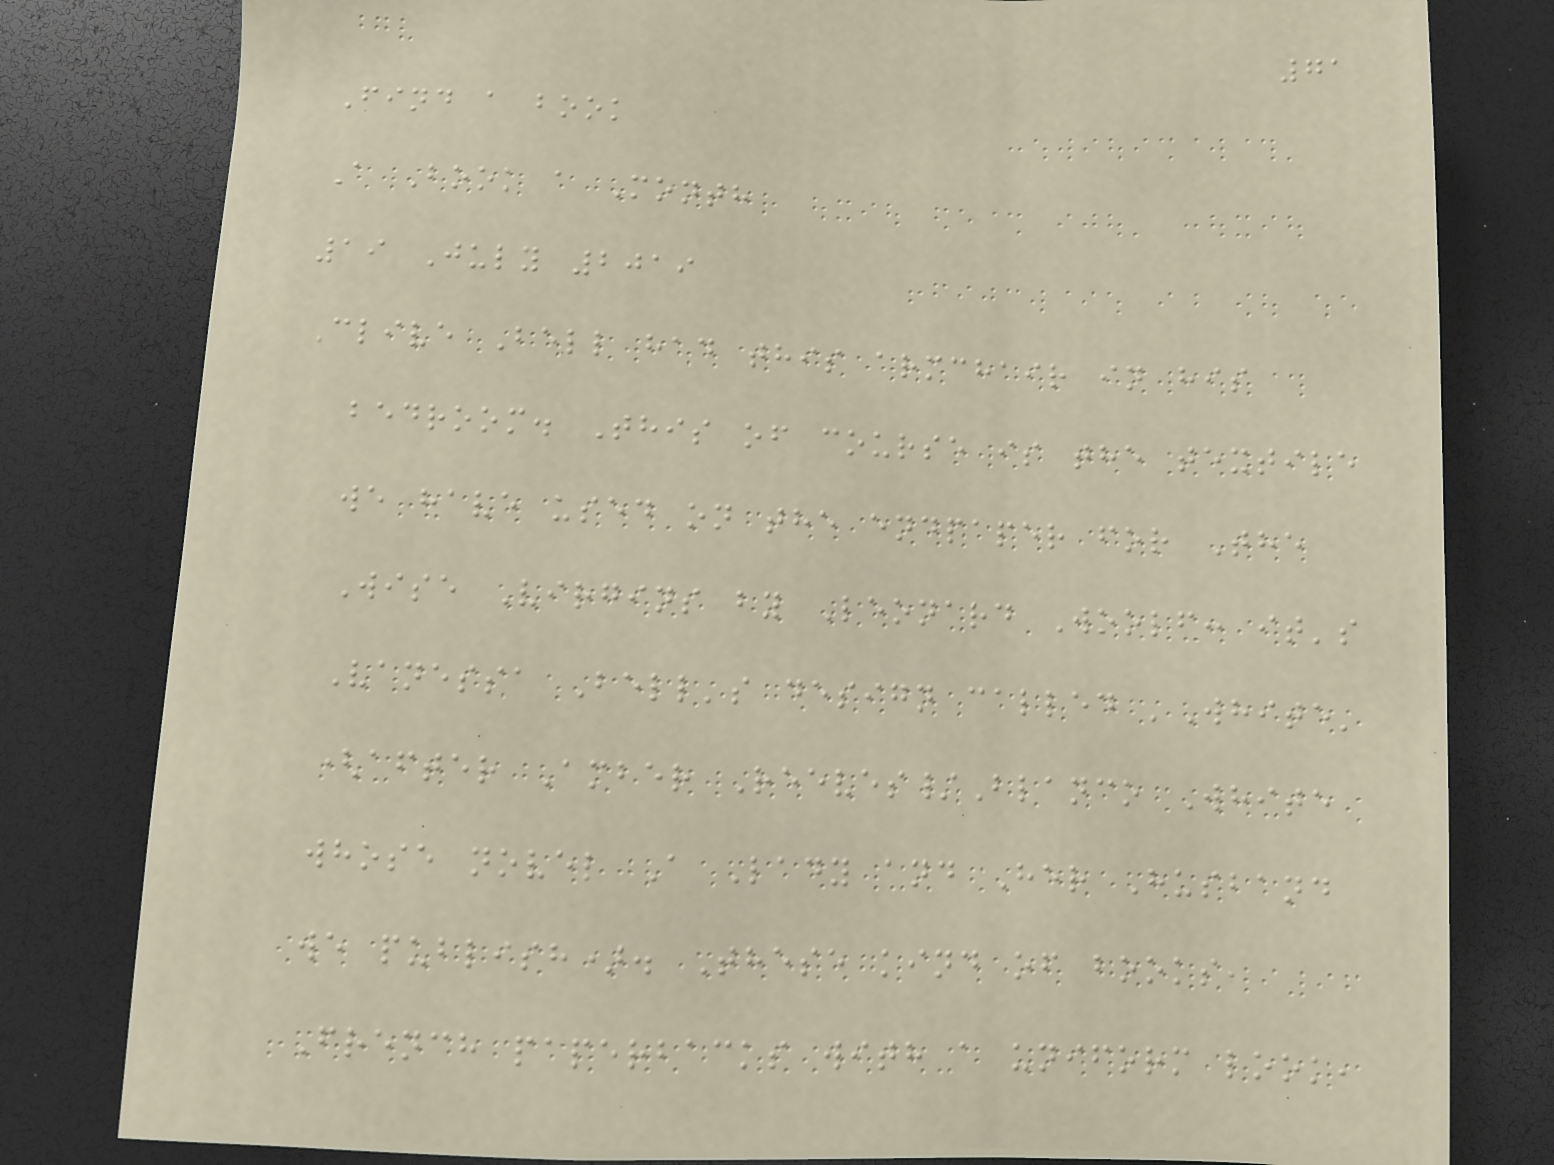71
Find a book
A Book a Month
19 July 2019
Clive Bell had this armchair in his
bedroom. This of course is the textile
we have used on the endpaper for The
Wise Virgins by Leonard Woolf: it's
Vanessa Bell's design called 'White'
(after Amber Reeves/Blanco White
whose novel A Lady and Her Husband
we publish). These kind of books,
French paperbacks with a uniform look,
